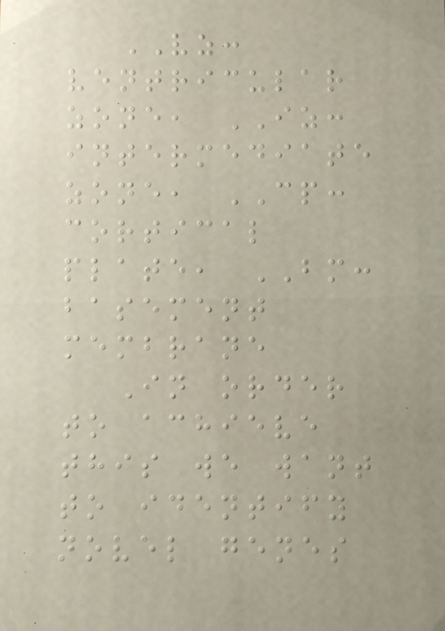VZ:
ventricular
zone, IZ:
intermediate
zone, CP:
cortical
plate, BM:
basement
membrane
In order
to achieve
this we want
to identify
novel genes
